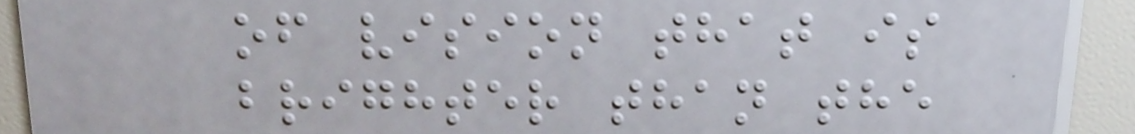of vision that is
brighter than the
